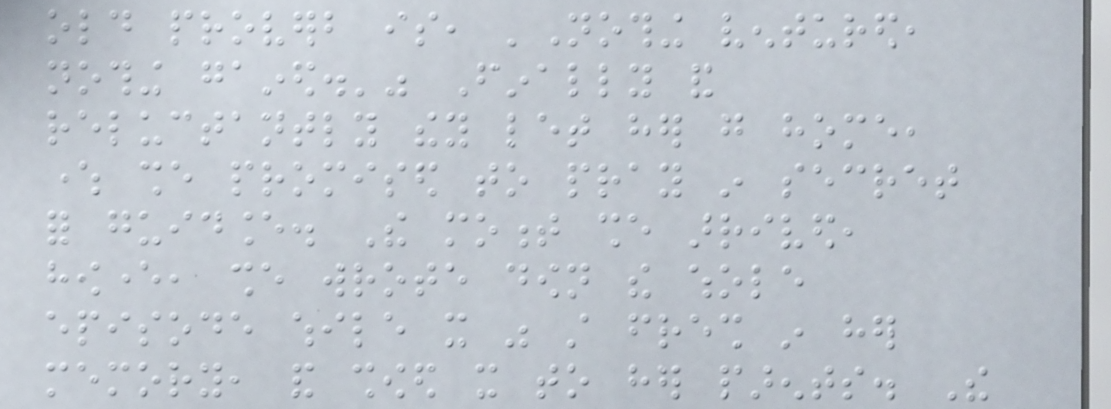old proverb is, 'Nothing ventured,
nothing gained.'" Finally and
reluctantly they let her go home,
where she promised to pray in secret
for guidance. The moment she arrived,
however, she wrote down the whole
episode while it was still fresh in her
memory, and showed it to her parents. The
